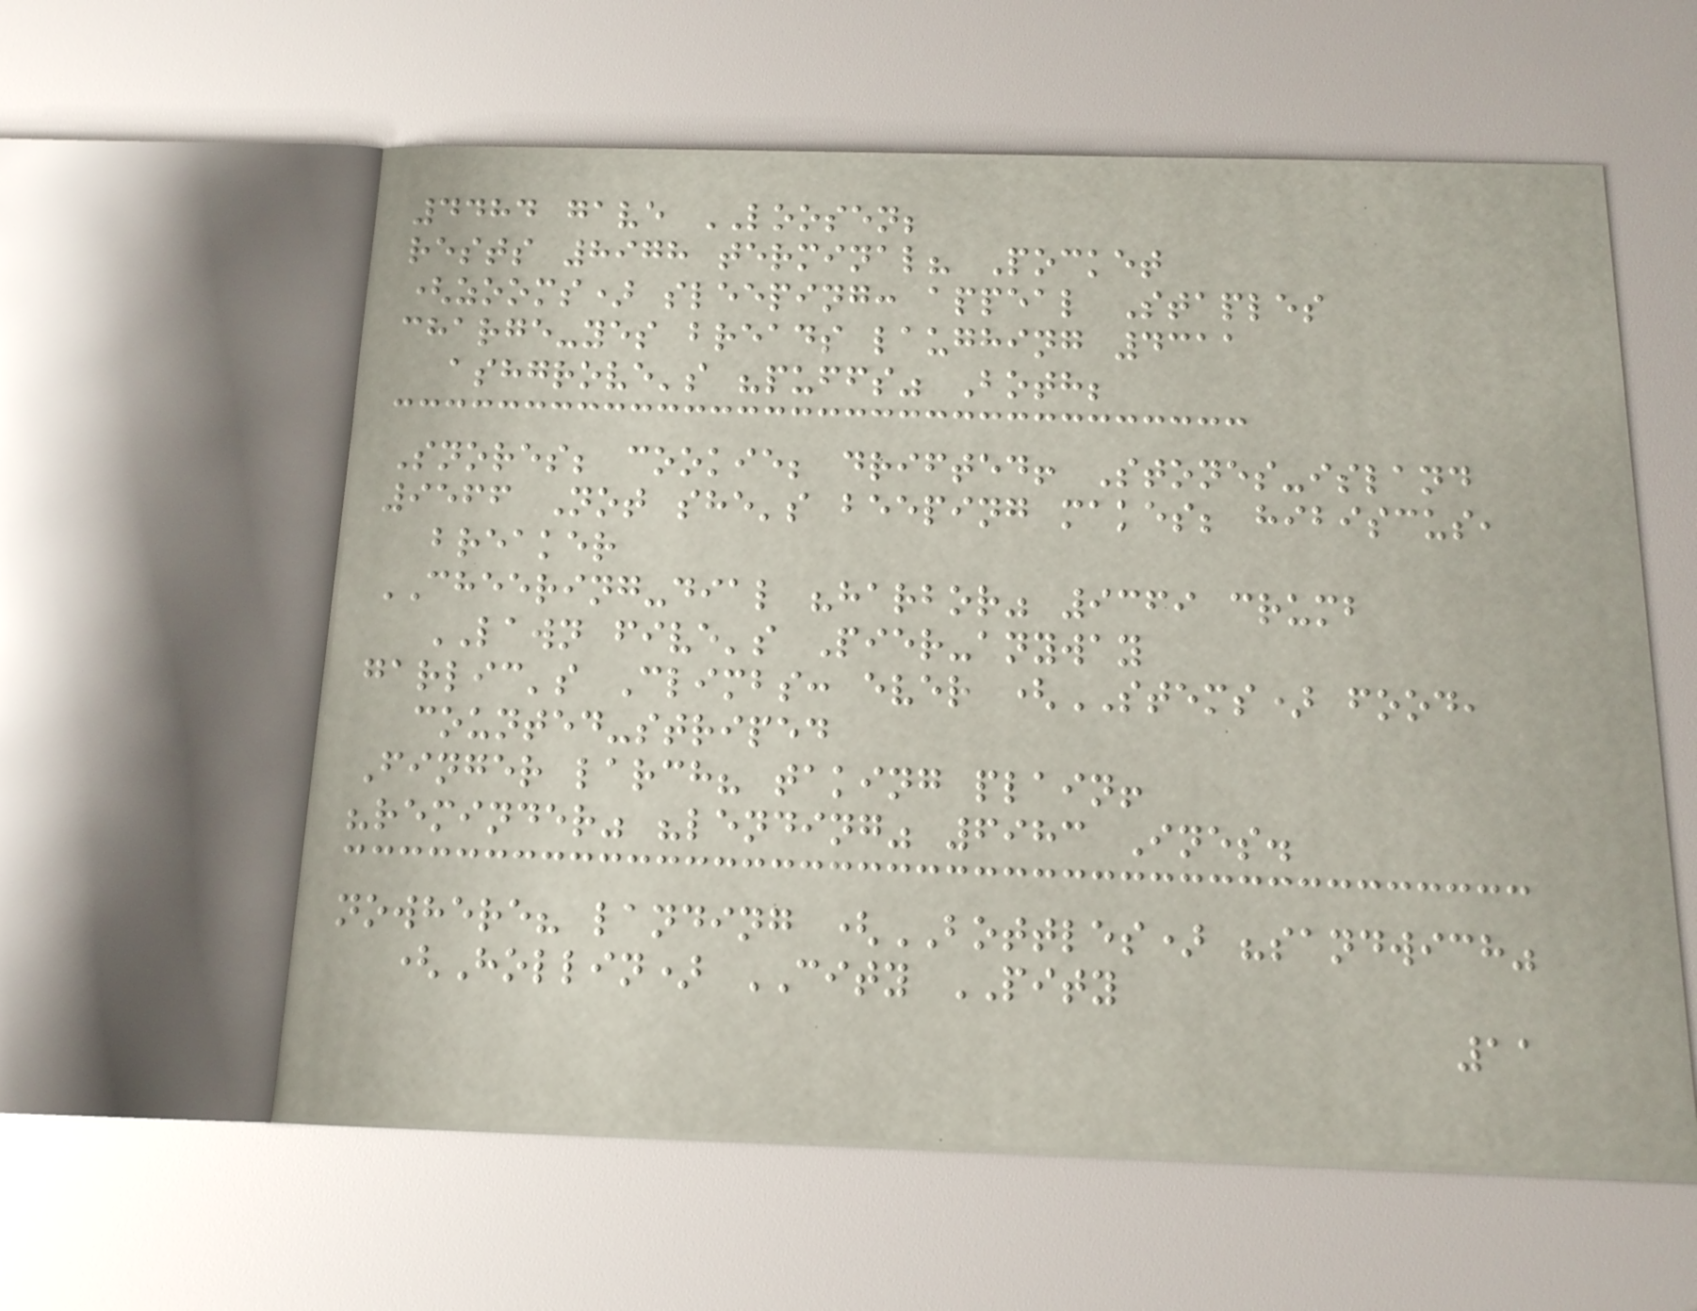4484 gave LOOSEN;
rests 8978 terminal? Pocket
(zooms) sleeping: appeal Staples
charge-yes breads laughing 4311
ashgrove's "puffs" Both;
Snores; cookie; drifted! Stones-island
9566 Not she's beeping makes; hibiscus,
breaker
CHEERING-dial "harbor" 9369 crumb
LAWN five's Pier-anyway
garlic's Climbs: ever (STEMS) food,
counted-striped
Finger larch? taking plain!
"reminder" "lending" 6983 Ines.
nowhere? landing (BOTTLES) "sandwich"
(Hollin) CITY PITY
11
